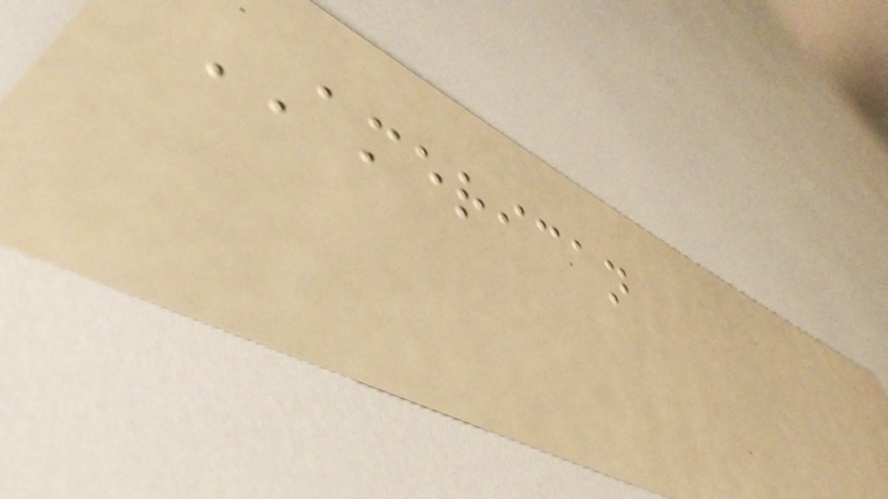AMERICAN
